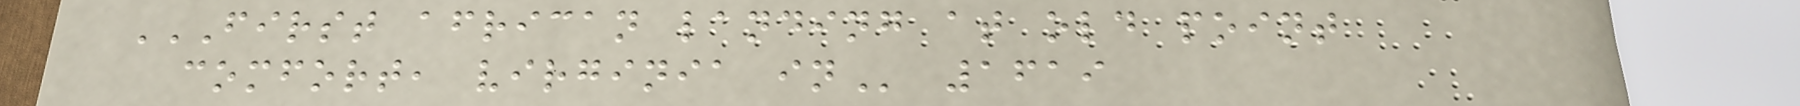FIRST AFRICAN LANDING AT OLD POINT
COMFORT, VIRGINIA IN 1619
